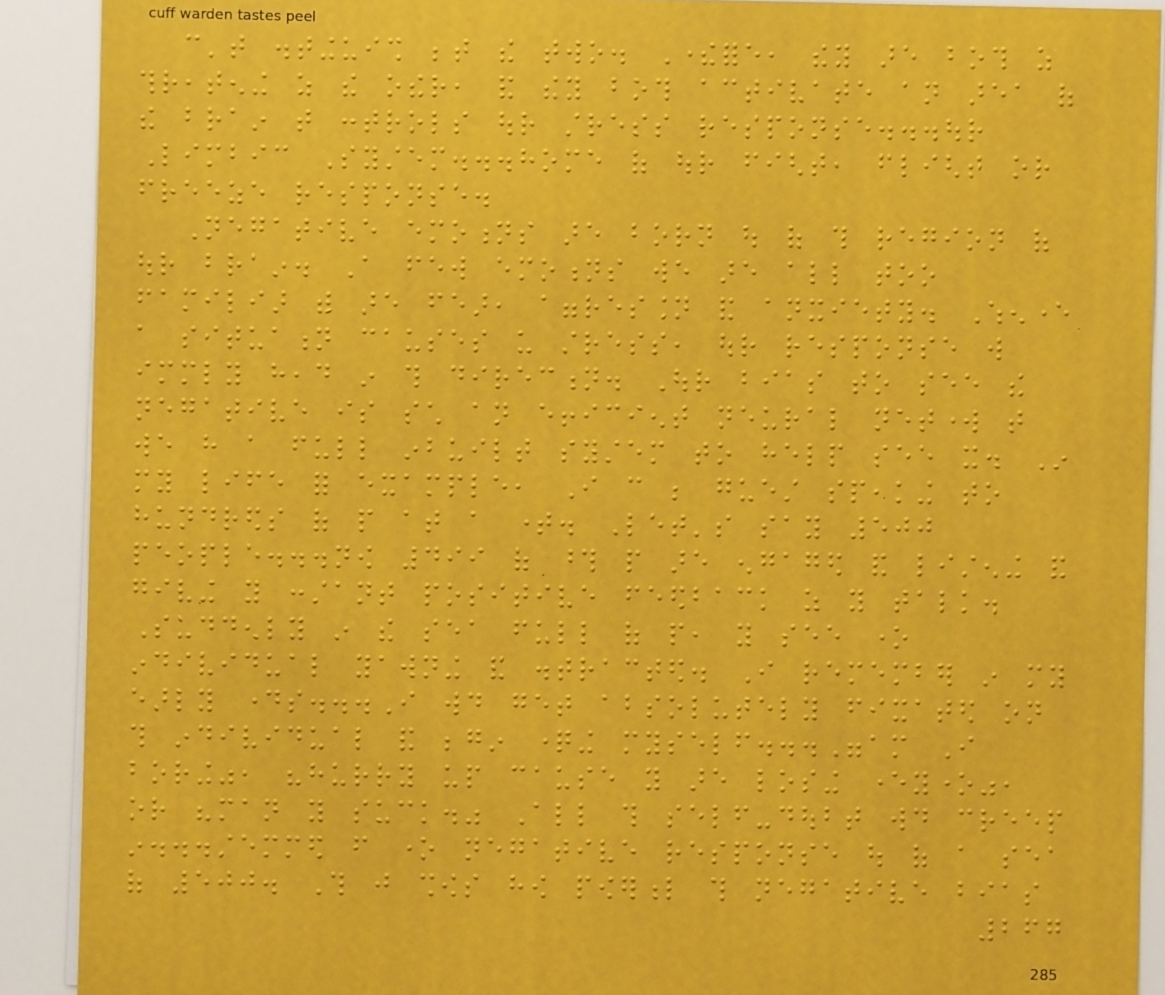can't distinguish between the two. Therefore, they are both as
threatening as the other, and they both activate an area of
the brain that controls our stress response...our
Limbic System...home of our fight, flight or
freeze response.
Negative emotions are born out of this region of
our brain. A few emotions we are all too
familiar with are fear, aggression and anxiety. Whenever
a situation causes us stress, our response will
immediately head in this direction. Our bias to see the
negative is such an efficient neural network that
we have a full inbuilt system to help see it. In
my life for example, I can be guest speaking to
hundreds of people at a time. Let's say 500
people...now 499 of those people are engaged and listening and
giving you constant positive feedback as you talk.
Suddenly in the sea full of people, you see one
individual yawning and distracted. I remember in my
early days...I would get absolutely fixated on
this individual and begin questioning myself..."am I
boring", "hurry up cause you are losing everyone",
or "man you suck." All this self-doubt would creep
in...stemmed from one negative response out of a sea
of 500. This just shows how powerful this negative bias
267
